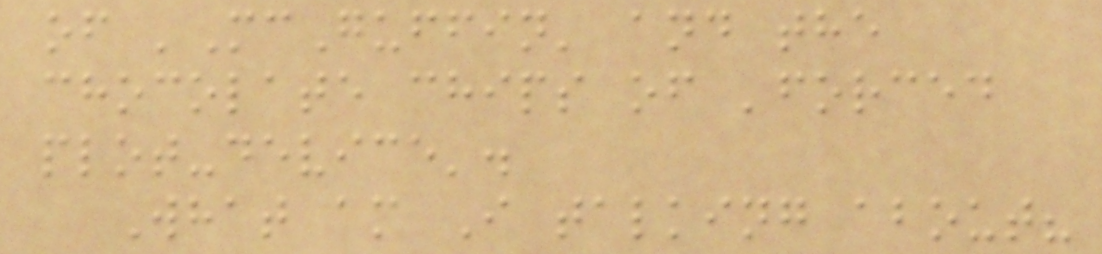of 'McGuffin' and the
chocolate chips of 'forced
plot-device'.
What am I talking about?
